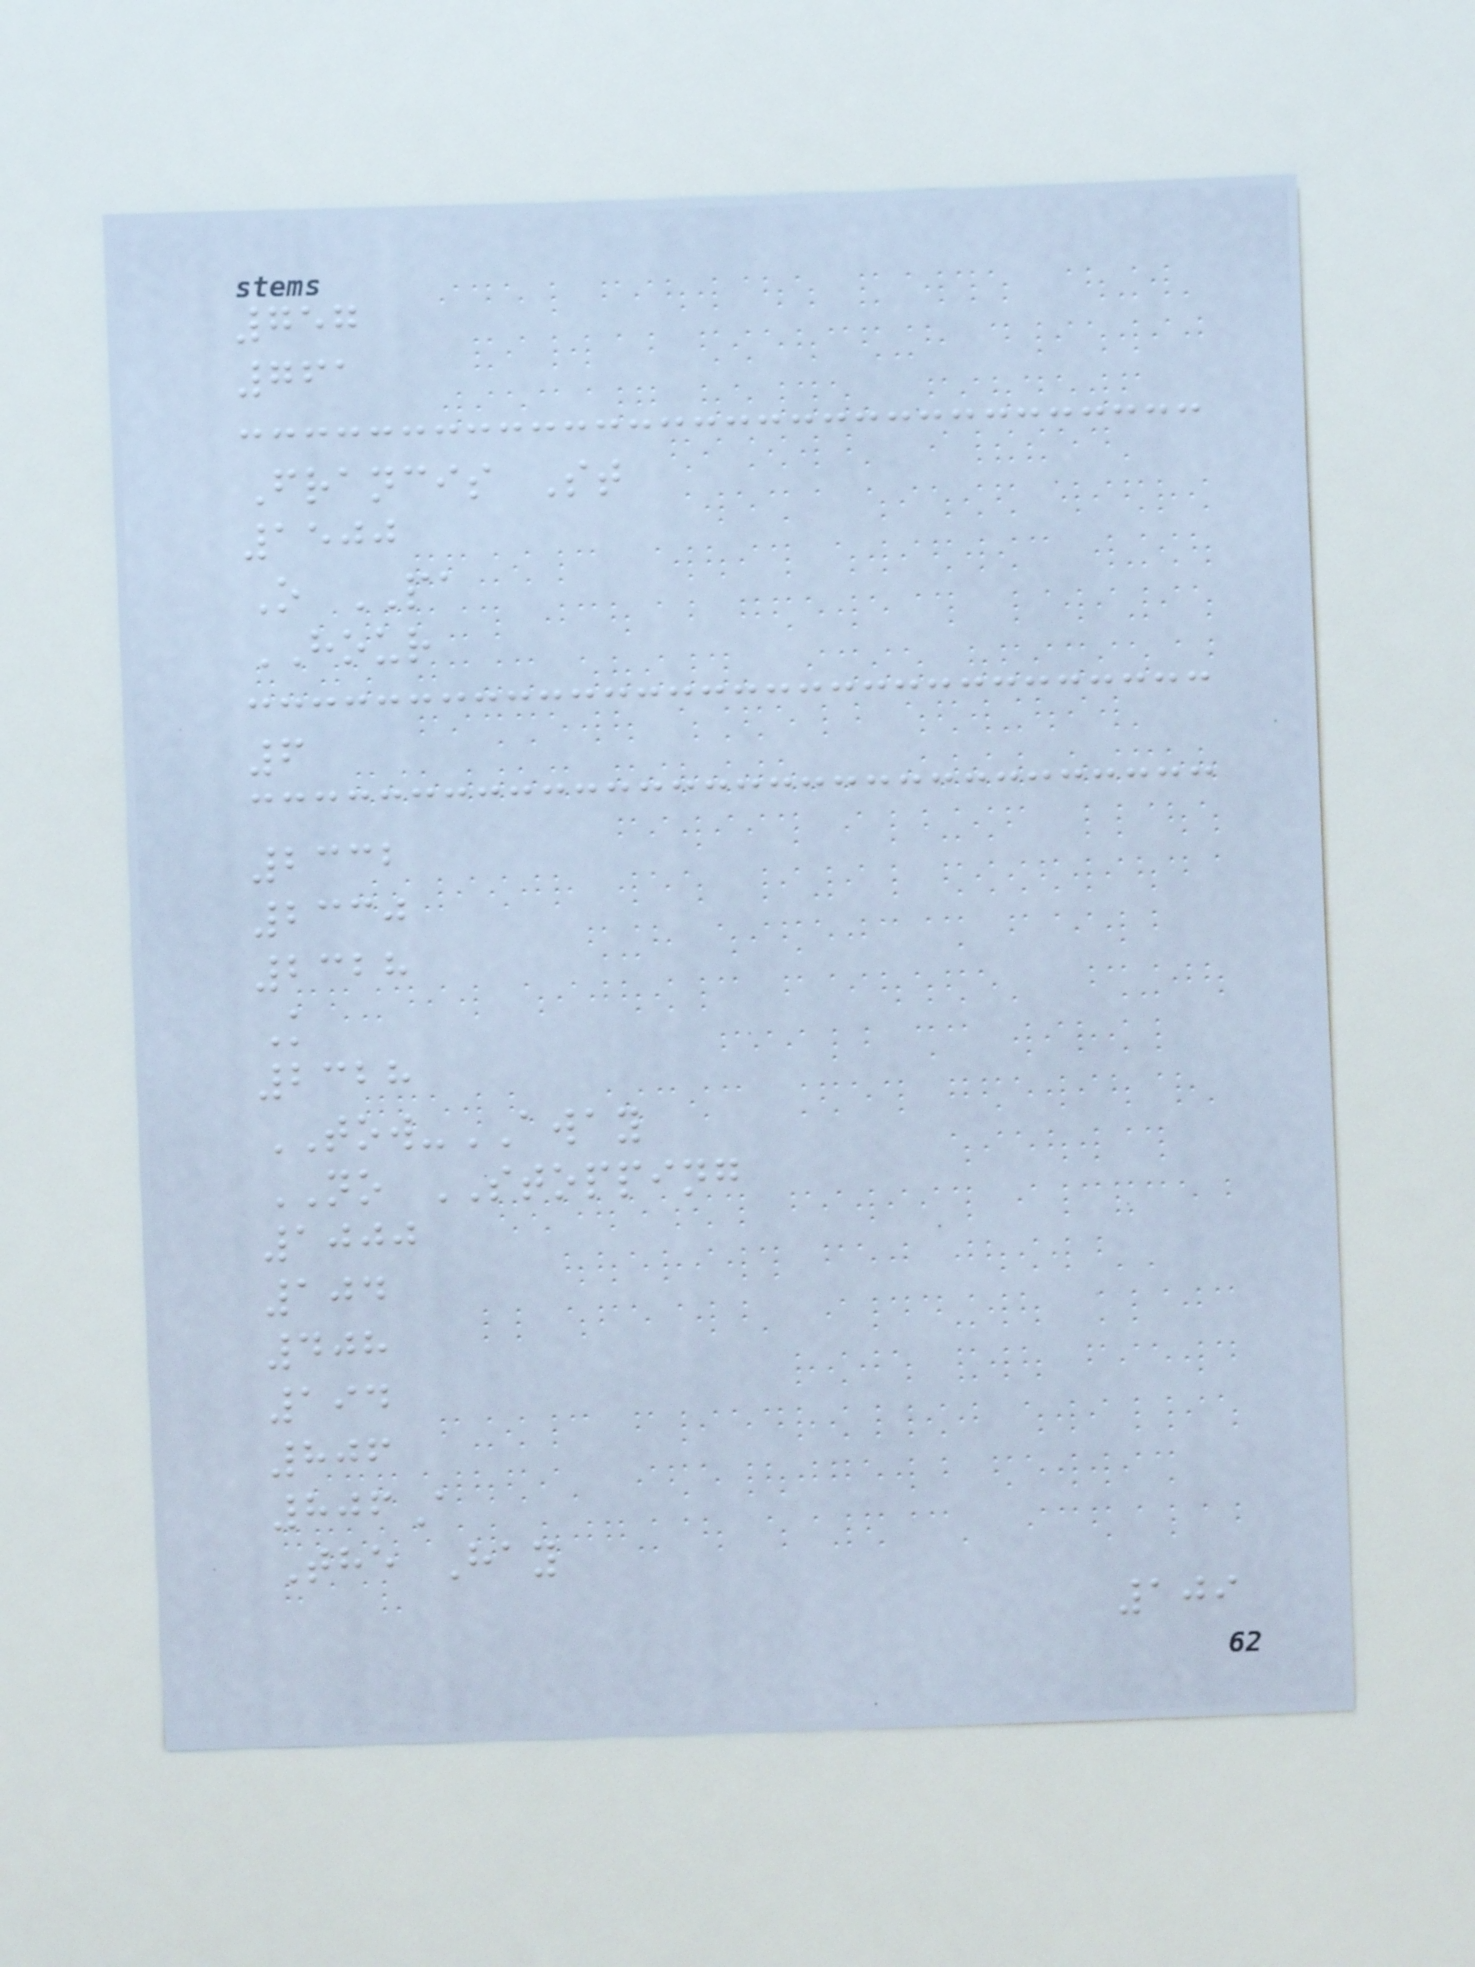757
761
Francis St
1500
O PA
HOUR
6
2332
2330
2328
K
2328
TOW-AWAY
NO STOPPING
1000
104
408
194
806
806A
The Hay
109
